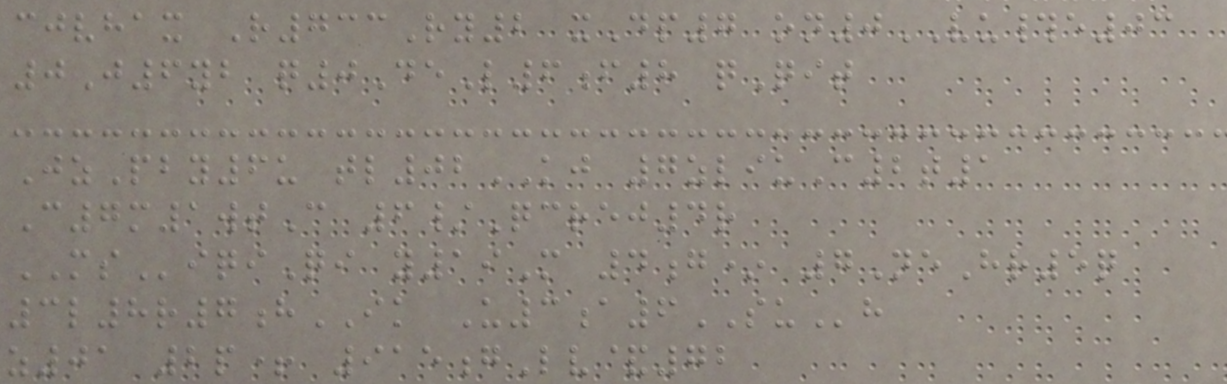cjvhax R733Ry2 xDp7 on0VU#e03
0J6yb q0DeL6f8 qQit
JzPby6u tl02KJ 7zliuC2t1
C7m1wtC 6/Qcrej4r
MSiqiQi y19M 4g* 7NeHr5q
3l8r7hIK U3a6SUh
z01 2p+ 915gLv&72
